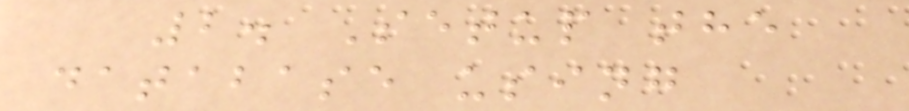2. Setup the
database using
